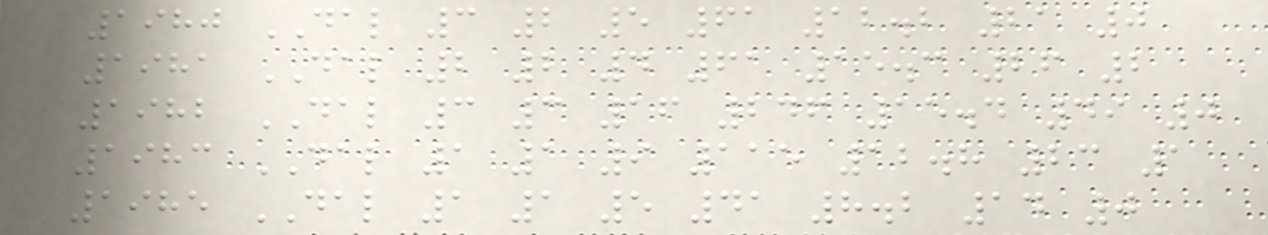1980 DAL 3 2 5 61 12.2 21 0
1981 DAL 2 2 4 61 15.3 26 2
1982 DAL 3 3 16 246 15.4 49 0
1983 DAL 1 1 9 115 12.8 23 1
1985 DAL 1 1 5 41 8.2 14 0
